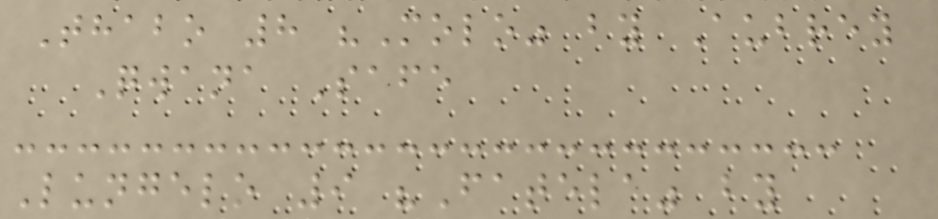Thabo 8 "Molo" by Aubrey
Qwana Safe
Lungelo 9 "Fatela" by
